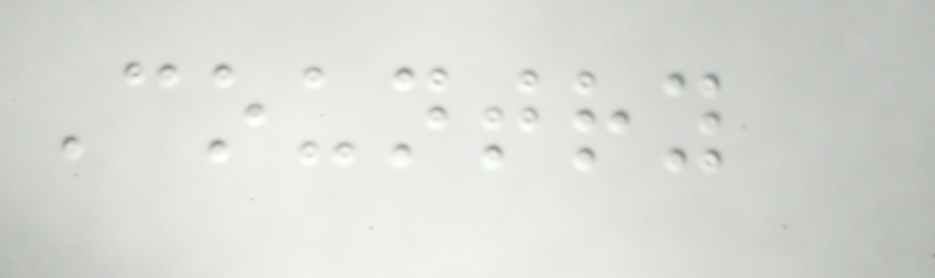Country
